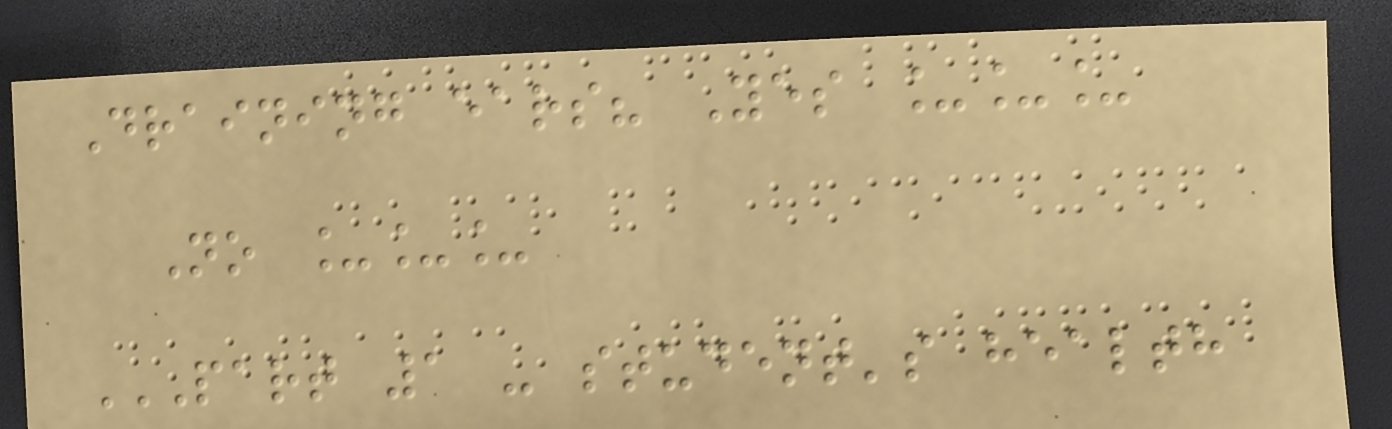Draining ears? Yes ___
No ___
PART 1 - STUDENT'S HEALTH
